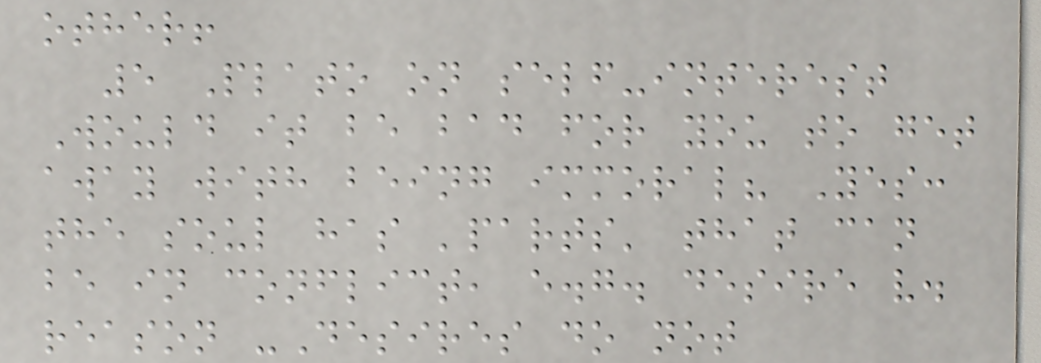other!
5 Plato on self-interest
Would it be bad for you to get
away with being immoral? Yes:
the soul has 'parts' that can
be in conflict, e.g. desire v.
reason -Desires do not
